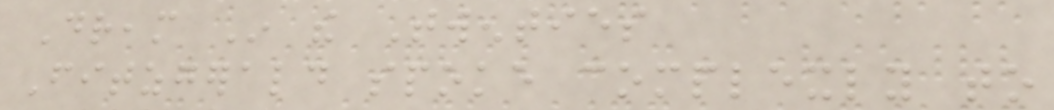Dream In the Twenties
Fitzgerald spoke complexly to
